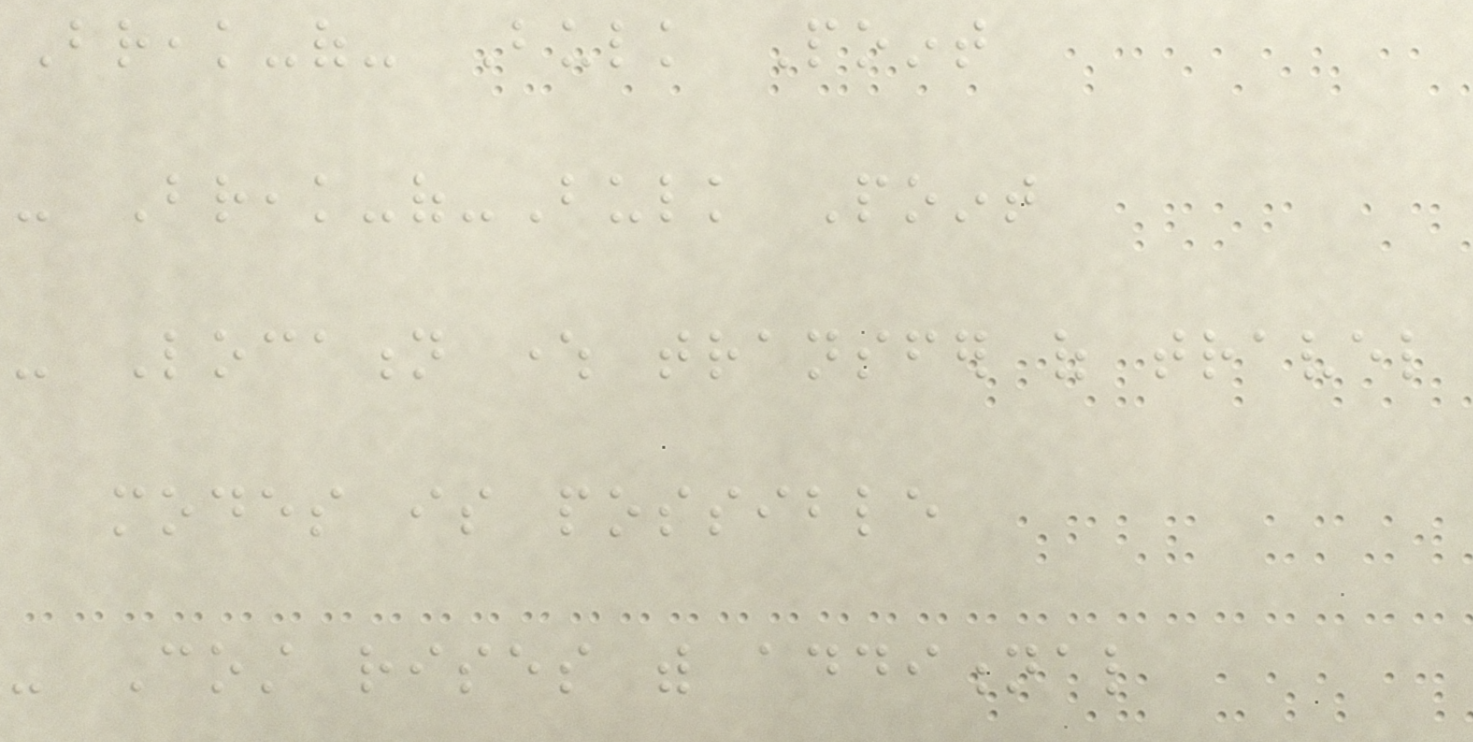Break-of- Bulk Point
- Break-of-Bulk Point
- Location where transfer of travel
modes is possible
- Cost rises with additional
